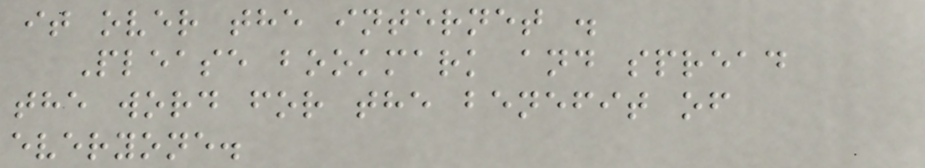it over the internet .
Please bookmark and spread
the word for the benefit of
everyone.
